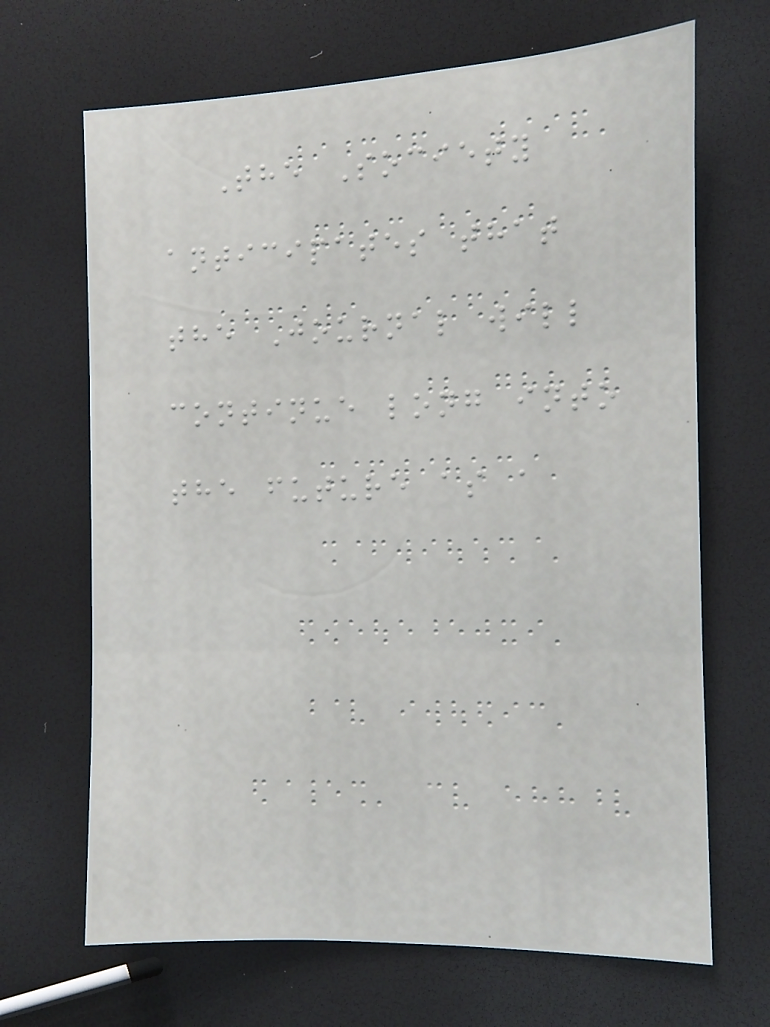The Society
anticipates that
the Journal will
continue long into
the future as a
